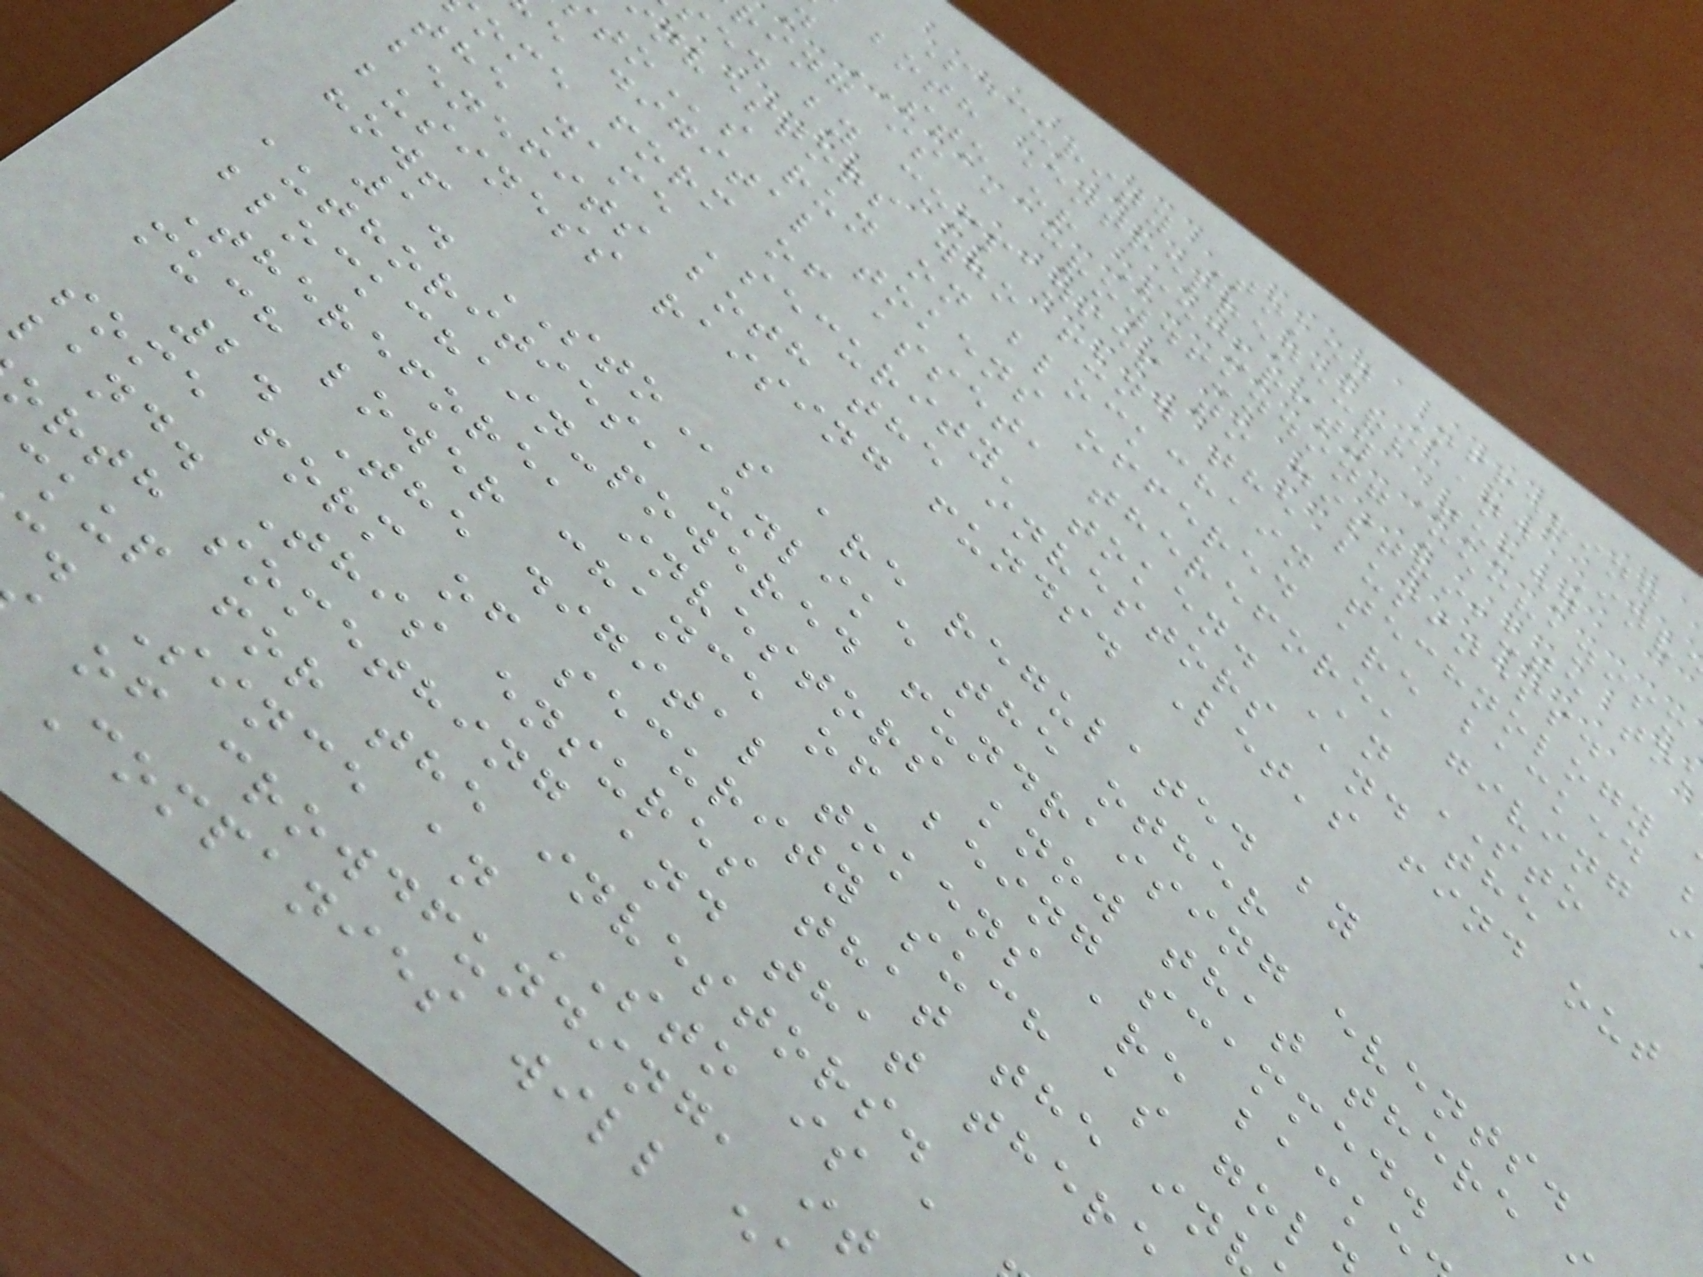Security Token Offering
both Entrepreneurs and Inv
n STO or Security Token
ring is a crowdfunding mechanism
sed by companies to distribute to
nvestors who fund the business.
s run on blockchain technology
e digital tokens offered are backed
ome form of asset, therefore, giving i
the name 'security' token. An STO
benefits both the investors and the
business raising funds. Let's find out
how!
1. STOs are regulated by
authorities, unlike the other
blockchain-powered fundraising events.
Therefore, investors know that there
much lower chance of being scammed.
2. The digital tokens are backe
some form of security such as gol
land. This ensures that the in
orth something and that there
kup for the investors.
. Since an STO is a
of crowdfunding, it
Companies will e
